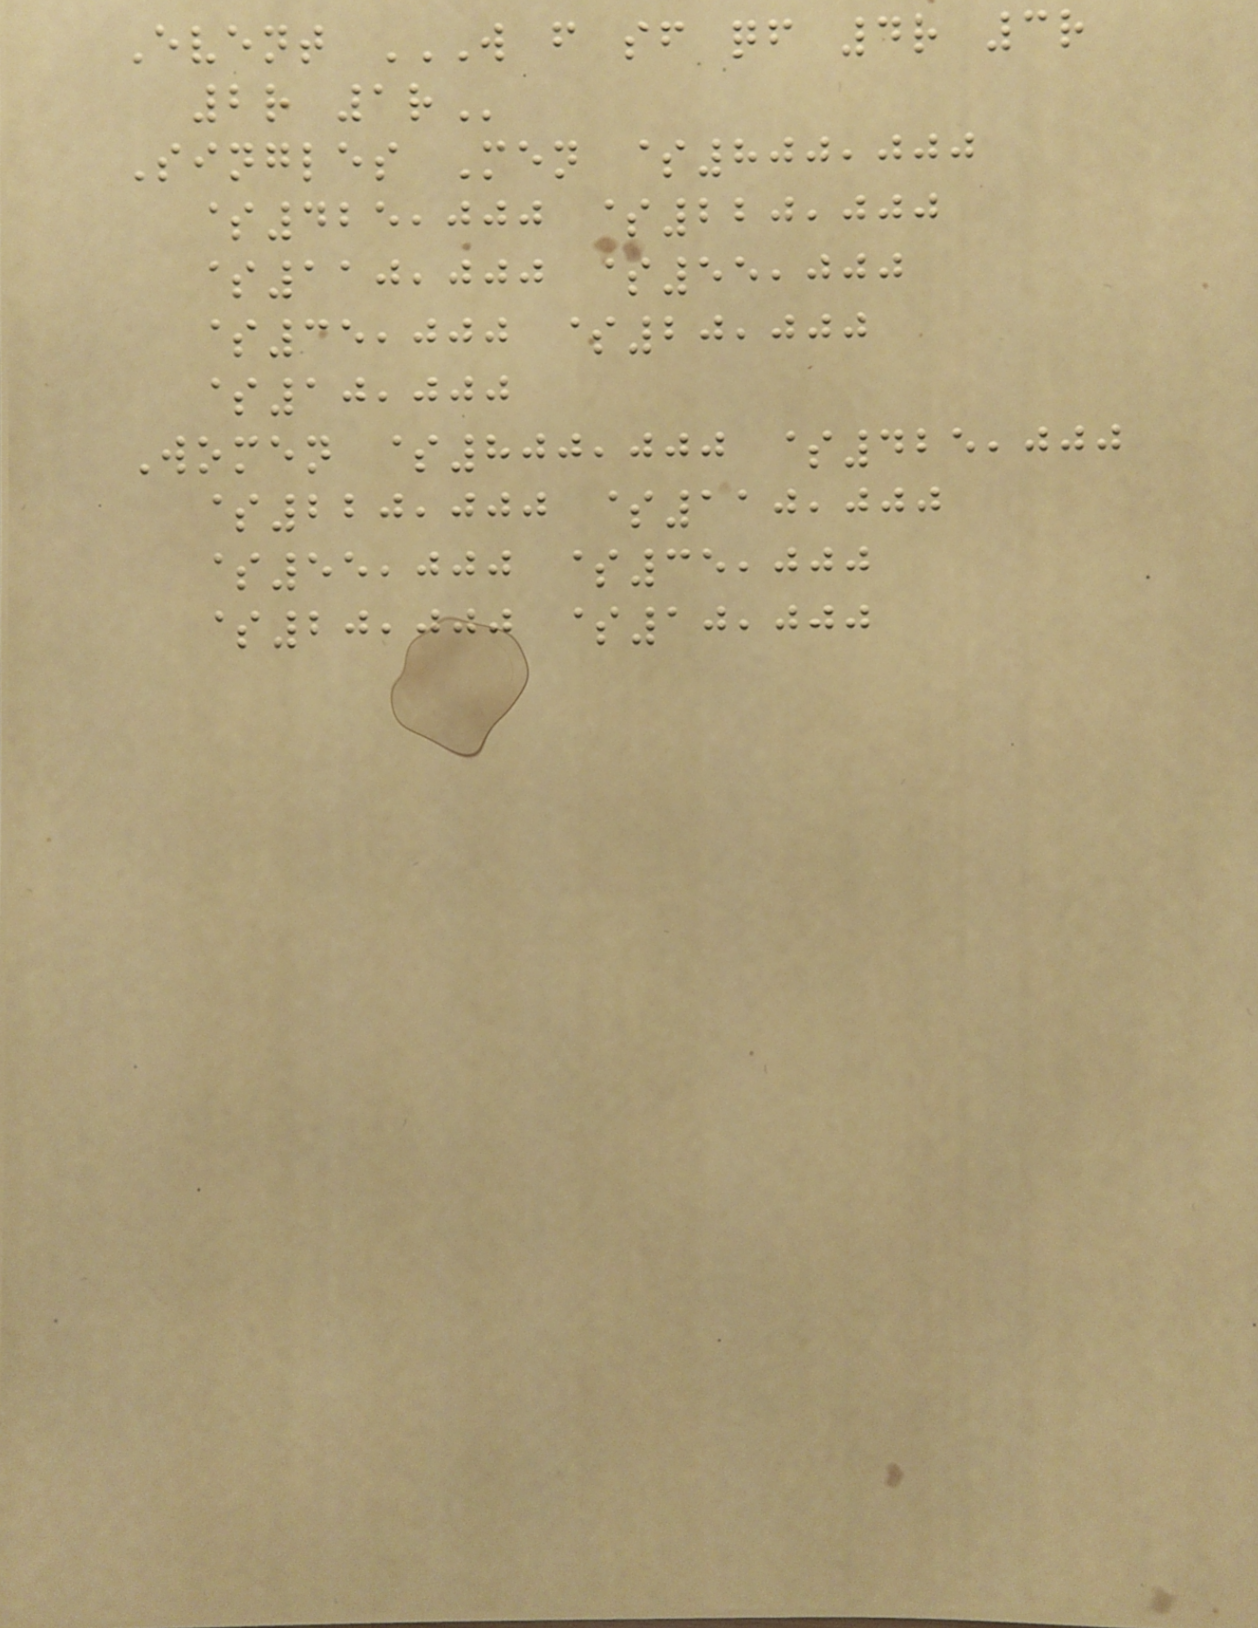Event W F SF QF 4R 3R
2R 1R
Singles Men $800,000
$425,000 $220,000
$110,000 $55,000
$35,000 $20,000
$10,000
Women $800,000 $425,000
$220,000 $110,000
$55,000 $35,000
$20,000 $10,000
